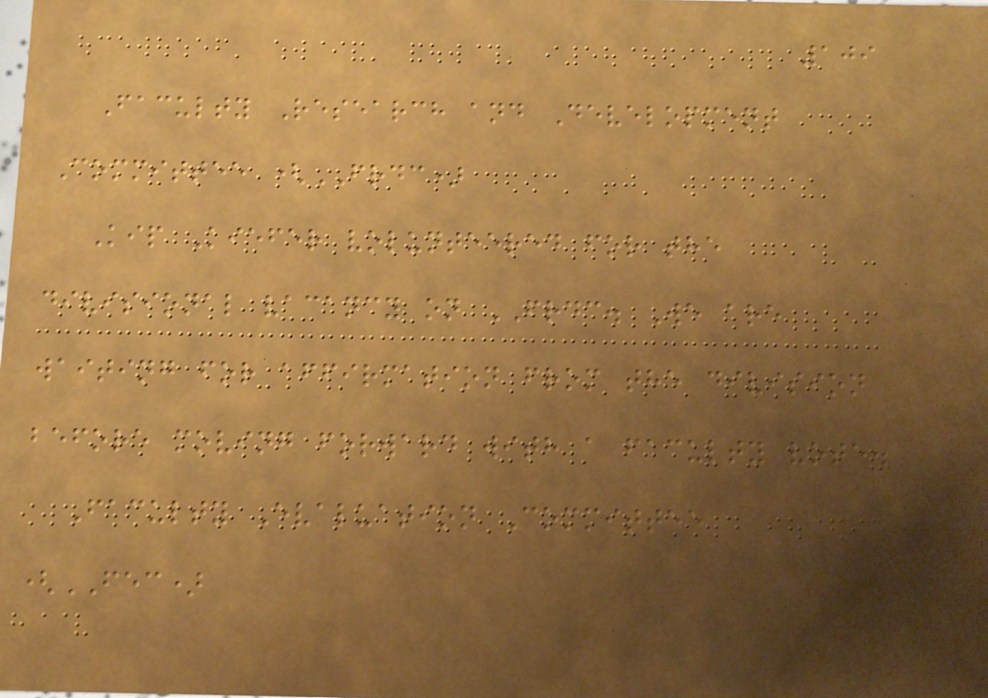109
Faculty Research and Development
Committee (FRDC)
Kip Kiefer volunteered for the
divisional vacancy on FRDC. We are
waiting for affirmation from the division
before moving forward with a faculty vote.
Faculty Evaluation Committee
(FEC)
